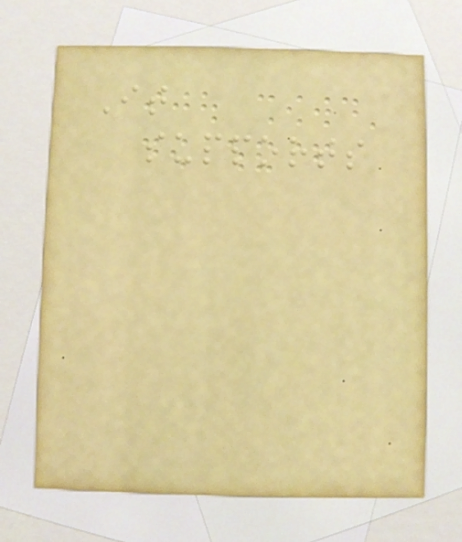It
supports
